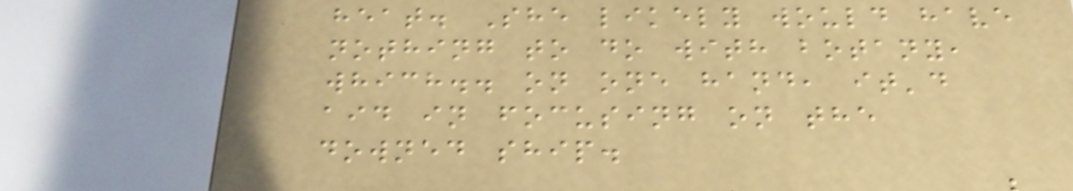heat. She likely would have
nothing to do with botany,
which.. on one hand, it'd
aid in focusing on the
downed ship.
